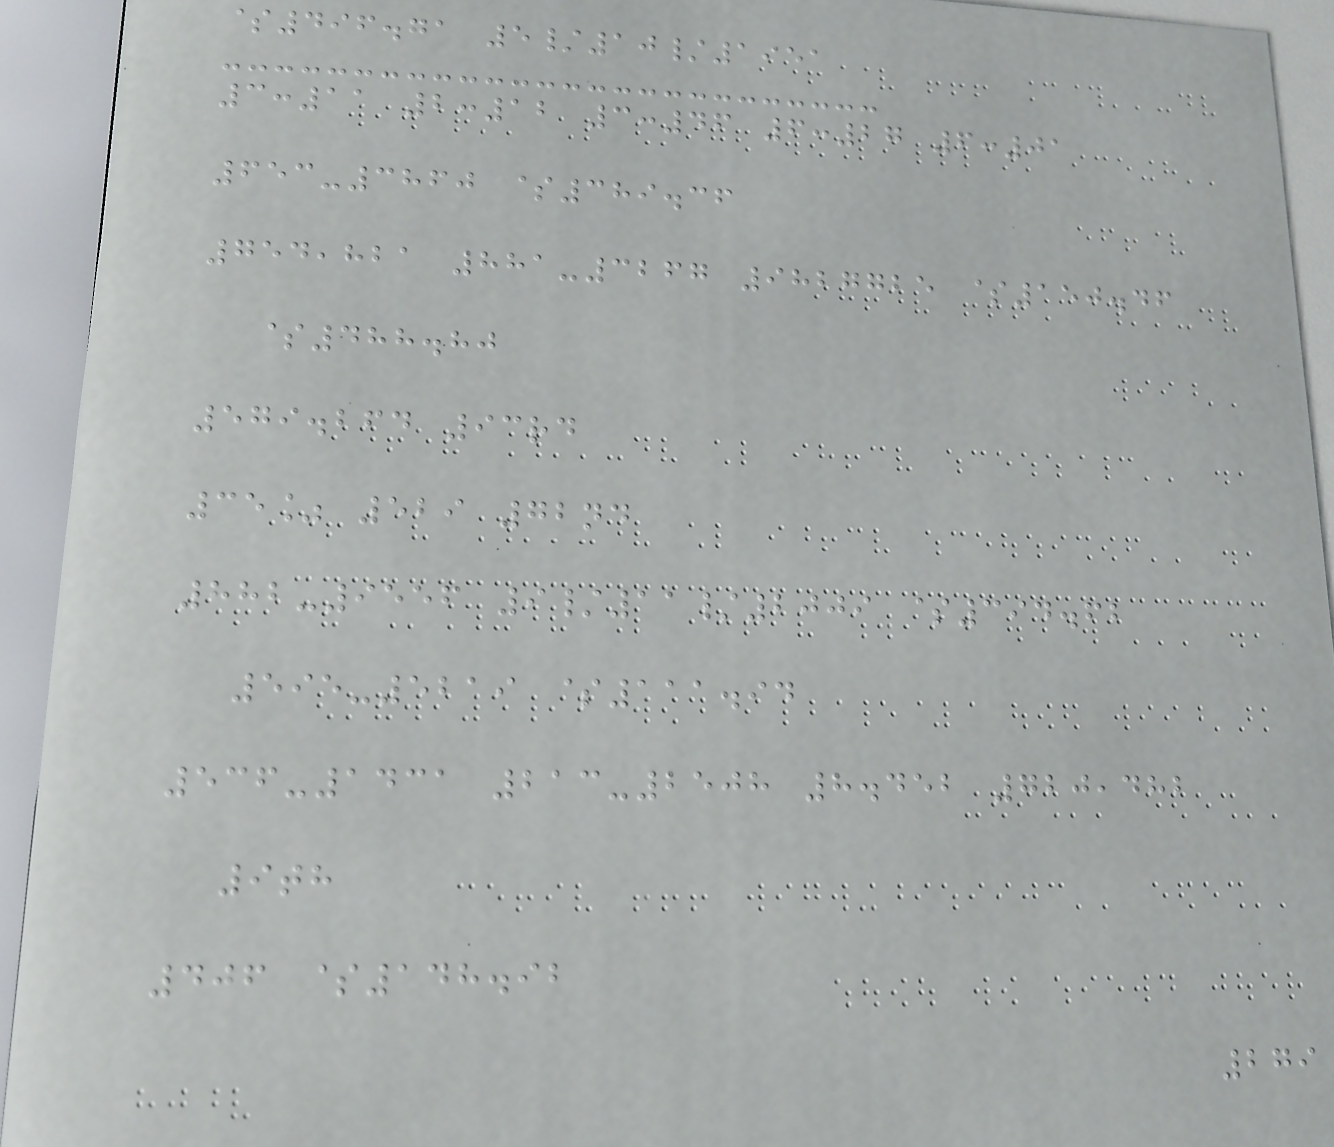$496.71 5/10/1951
3:11 2:12 3:46 6:27 6:01
653-3860 $389.36
754,821 881-3267 9827725 $150.46
$488.80
579.264 93rd
35% 529 72nd
882-9556 9/11/2009 $394.62
595-5219 $111.94
536-1431 213-2508 8.452 720,482
9th
406 $148.92
279
